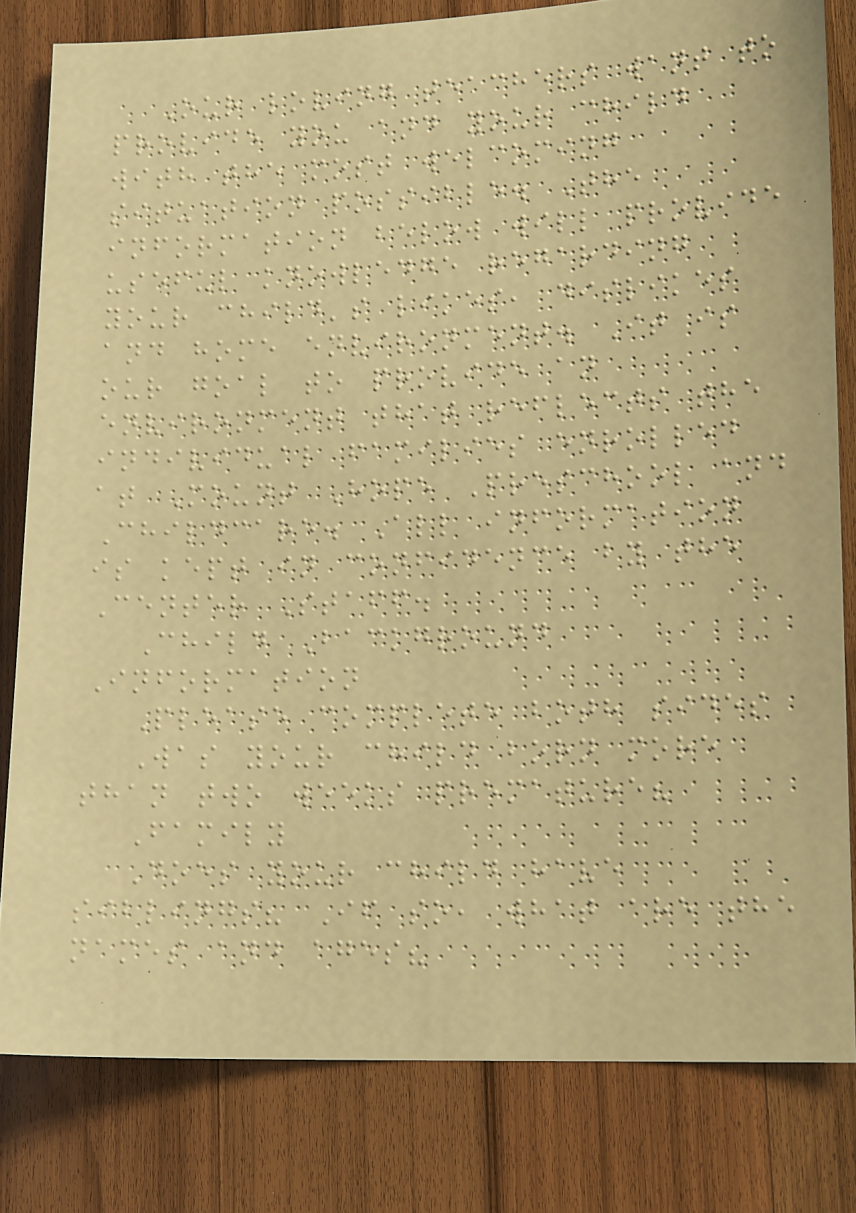Our loving teachers want to
provide you and your child
with the most welcoming
situation possible. The
information below will provide
useful knowledge regarding
your child's likes, dislikes
and home environment. It is
our goal to provide an
environment that reflects the
individual families enrolled
at Mount Hope Preschool and
Childcare. All information
is kept in confidence by the
Center Staff.
Child Background
Information
Please complete both sides
Was your child born more
than two weeks premature?
Family
Does your child have
siblings? If so, what are the
names and ages?
